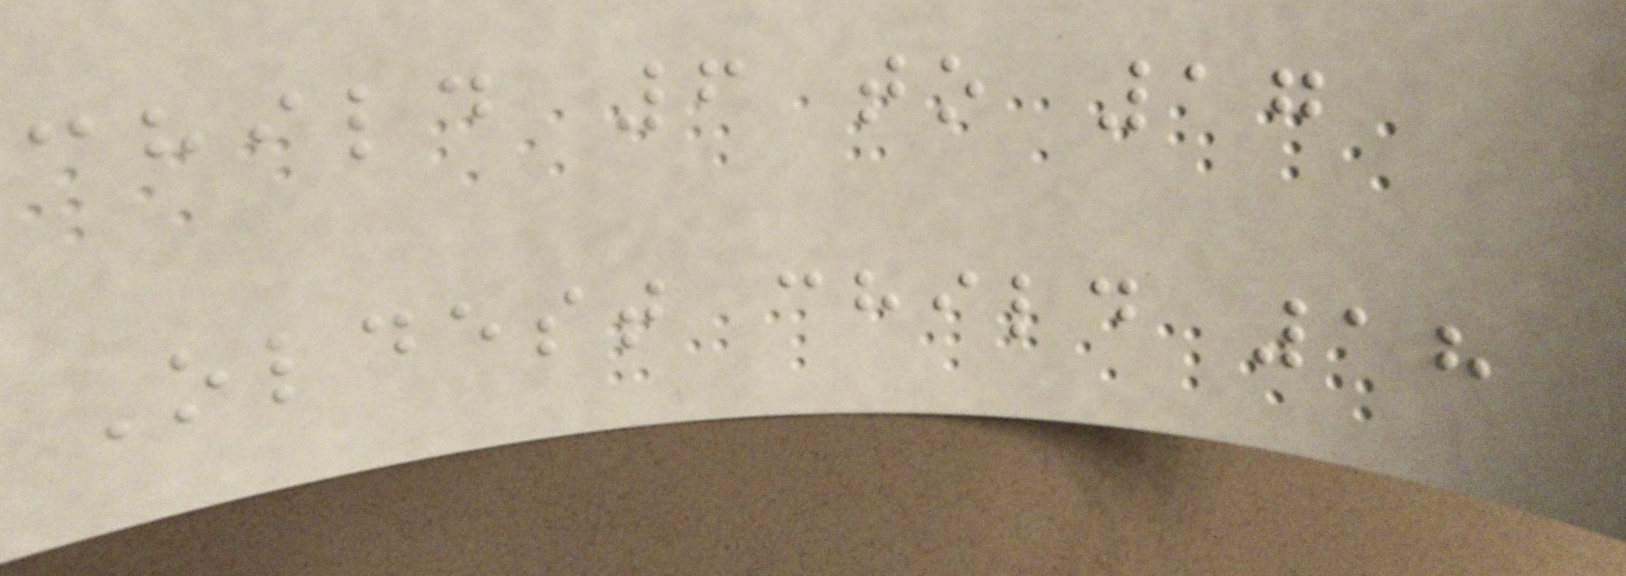child 6 to 17
Oldest child 18
